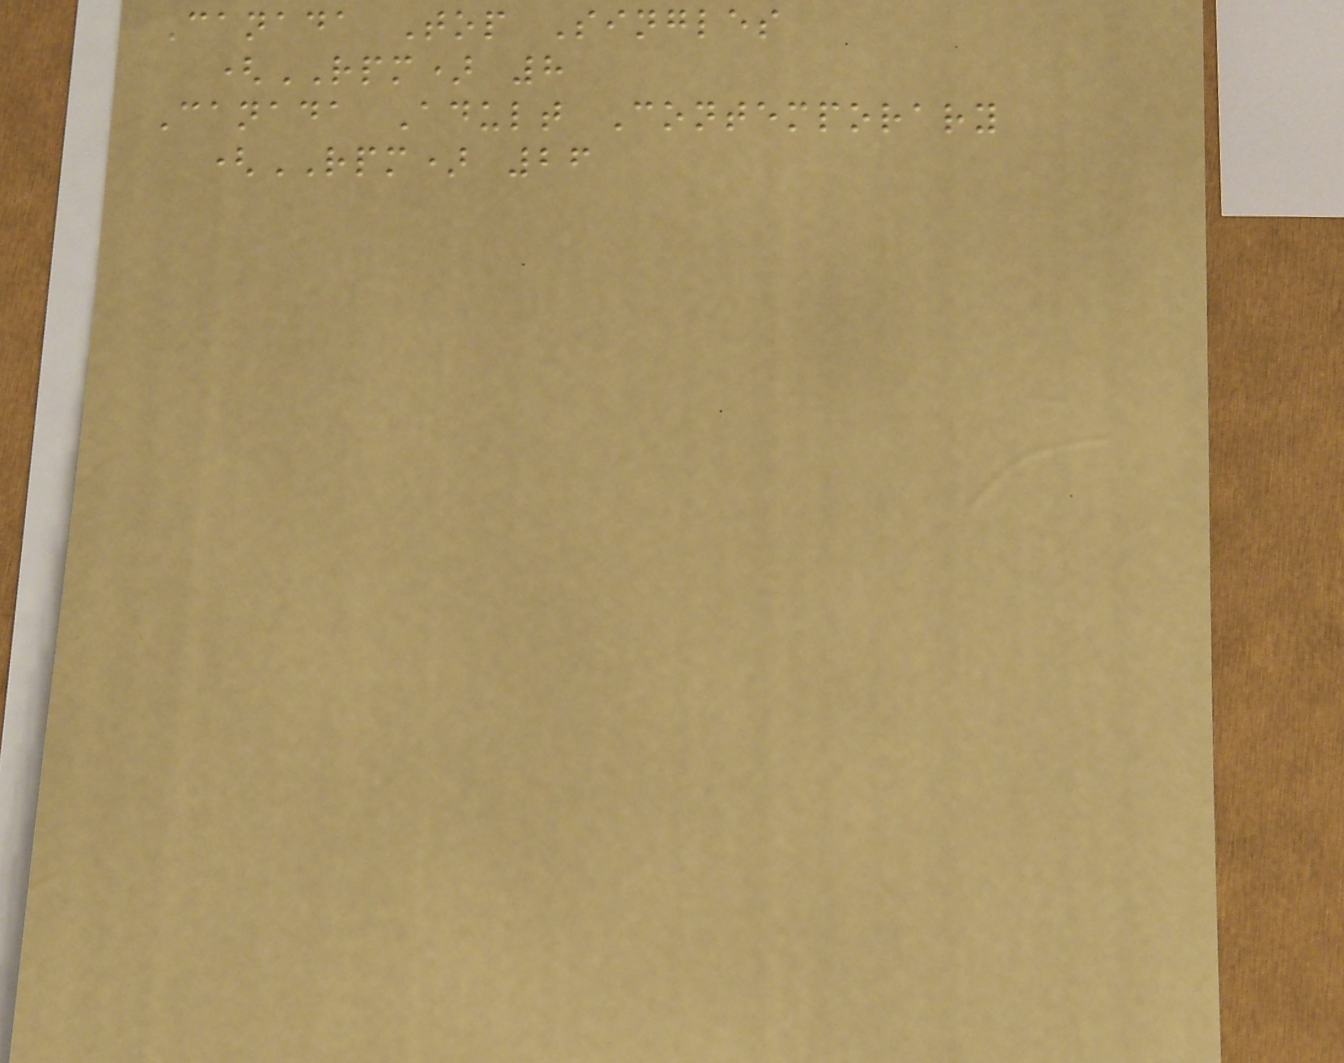Canada Top Singles
(RPM) 8
Canada Adult Contemporary
(RPM) 26
